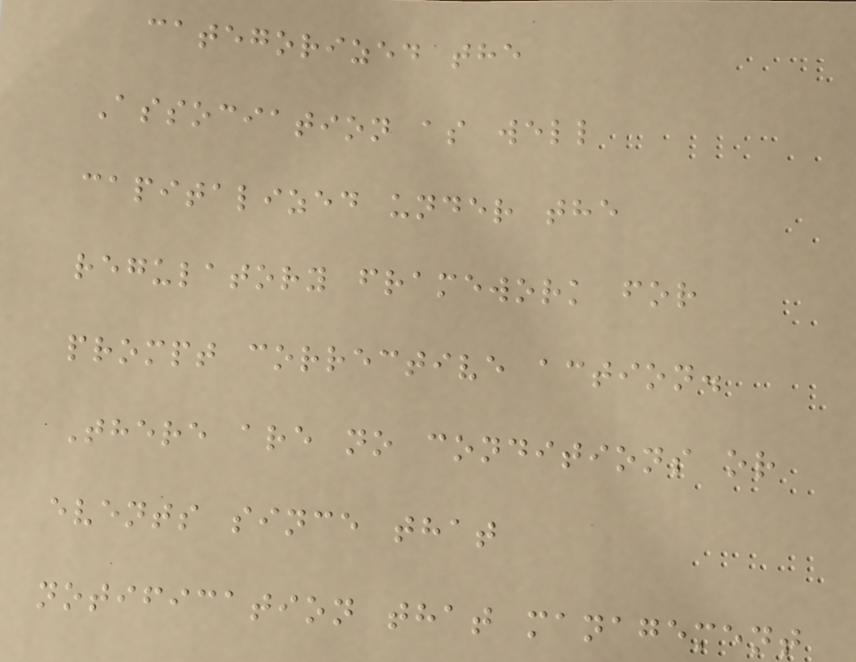categorized the
Association as well
capitalized under the
regulatory framework for
prompt corrective action.
There are no conditions or
events since that
notification that management
